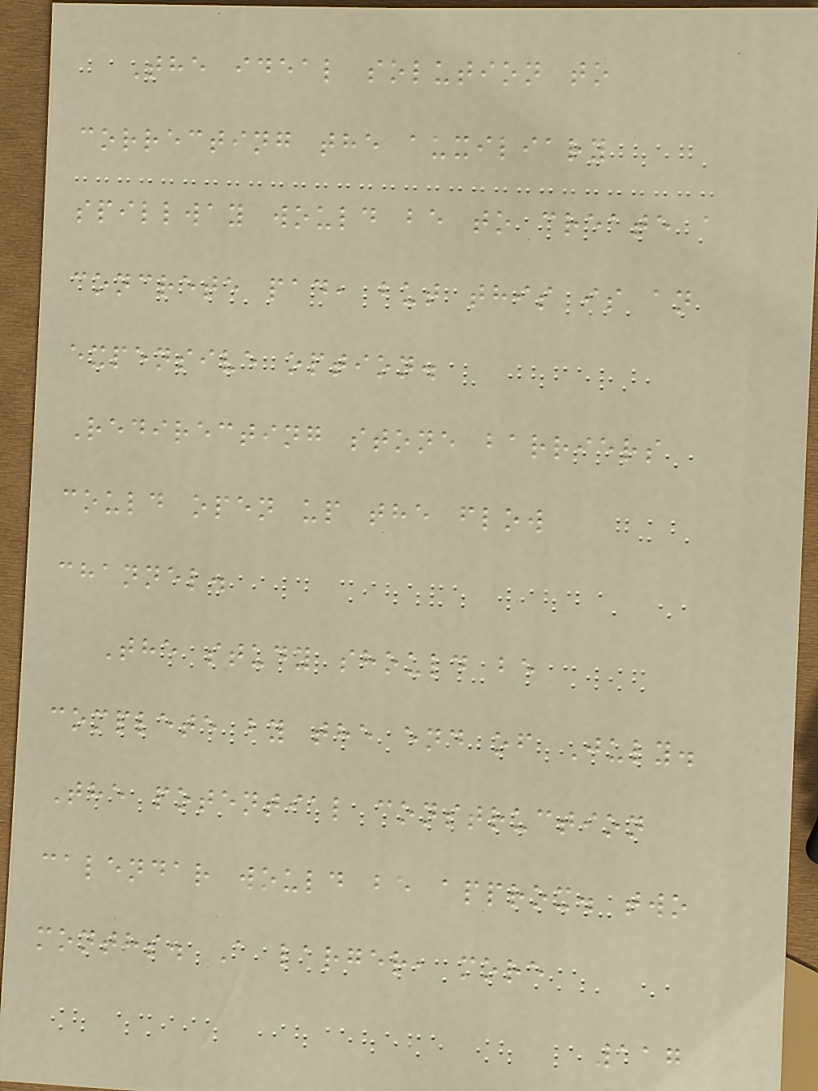The ideal solution to
correcting the auxiliary
spillway would be to create a
concrete pad, but this is an
expensive option.
Redirecting stone barriers
could open up the flow
channel.
The study should be
complete by the end of July.
The potential construction
calendar would be approx. two
months. A larger, more
117
